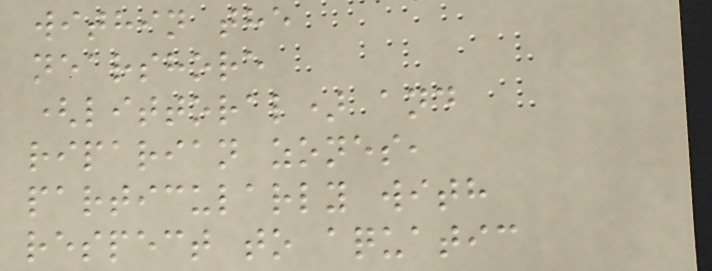within the
nearshore
(littoral) and
riparian zones,
particularly with
respect to aquatic
